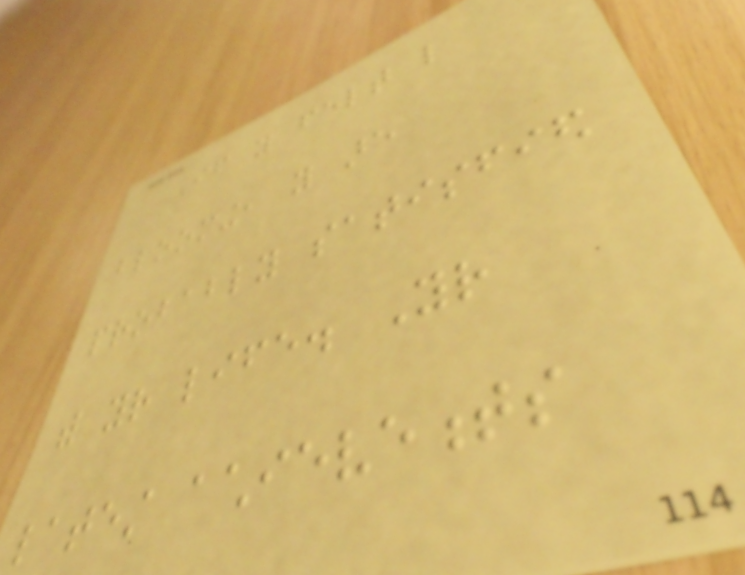If you felt like
blooming, you are
probably satisfied
with your life. Your
latest achievements
